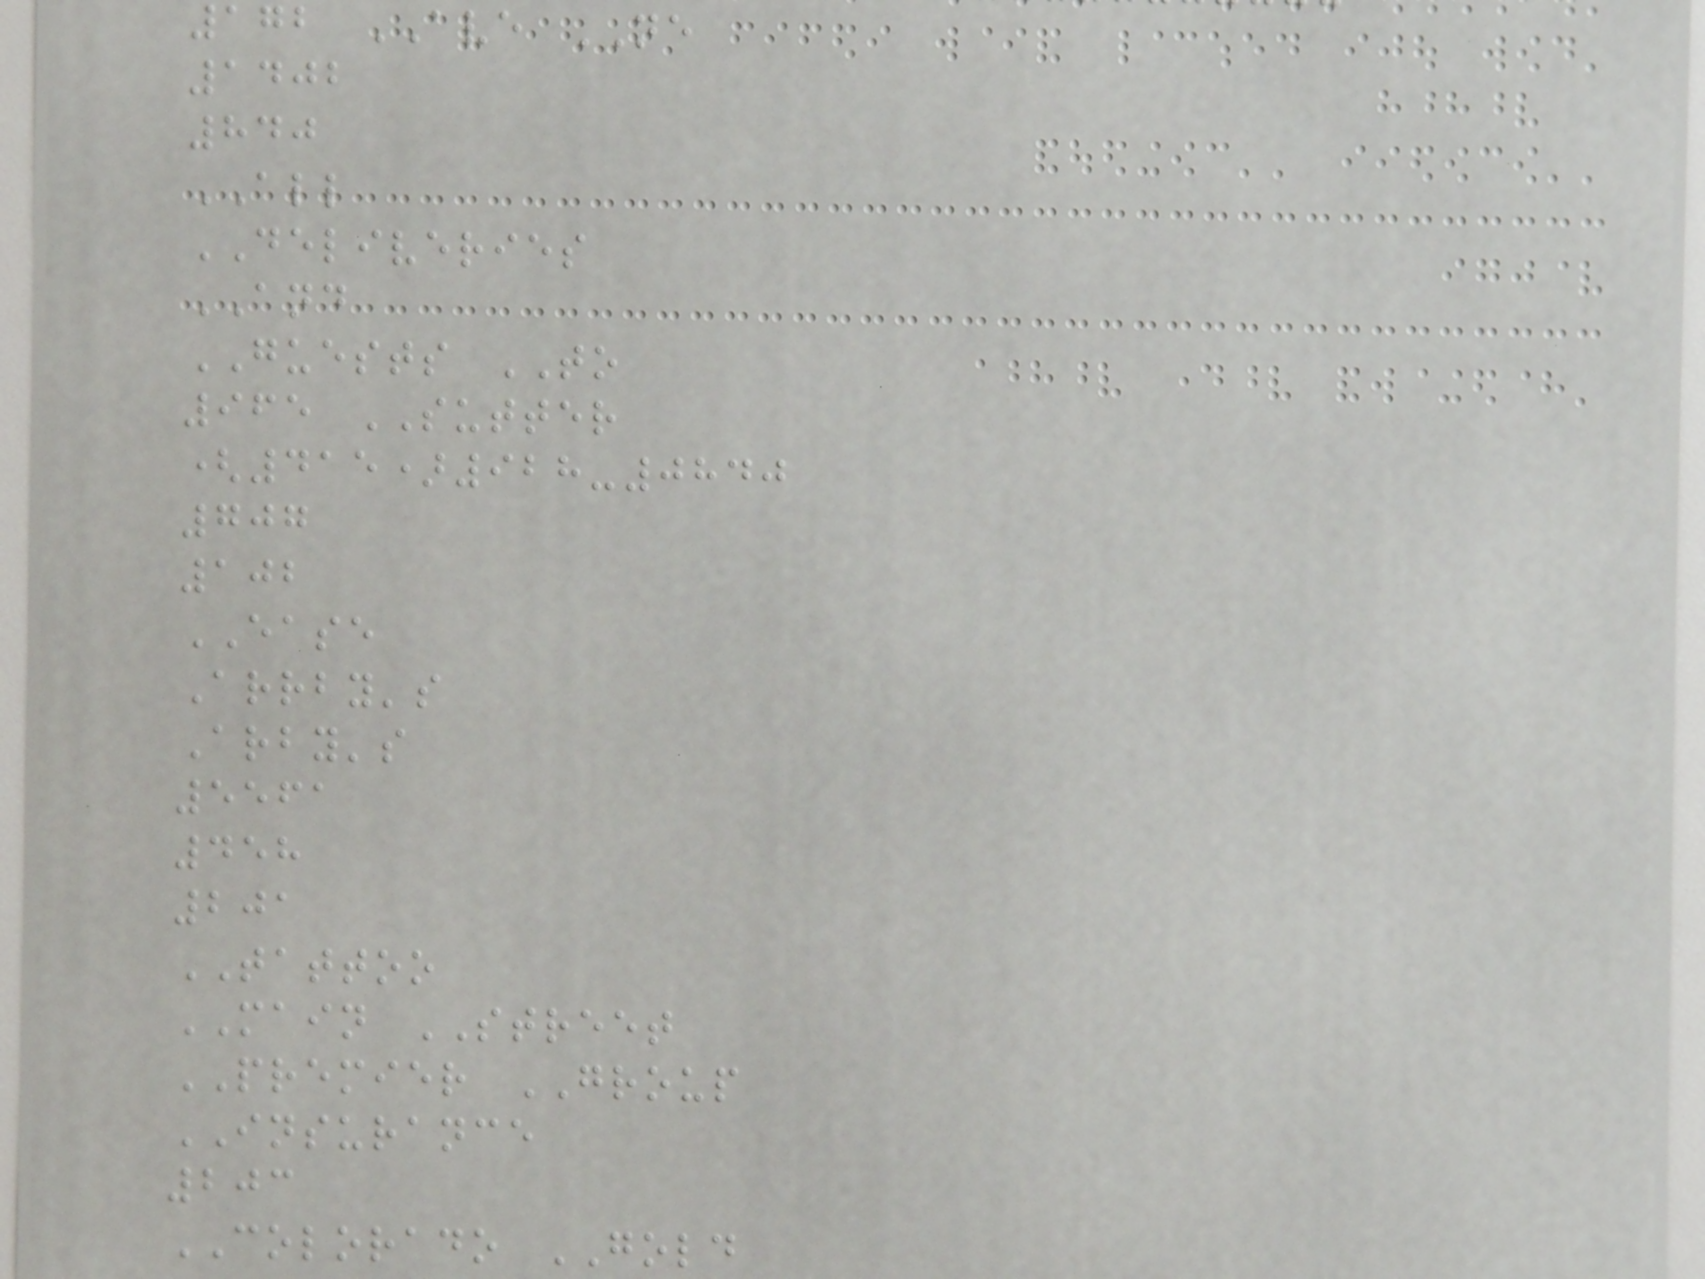172 AVE NE
1402
840
ALL
DELIVERIES
AND
GUESTS TO
965 SUTTER
(415)928-0840
707
102
EASE
Arrby's
Arby's
5561
458
201
TATTOO
MAIN STREET
PREMIER GROUP
INSURANCE
203
COLORADO GOLD
